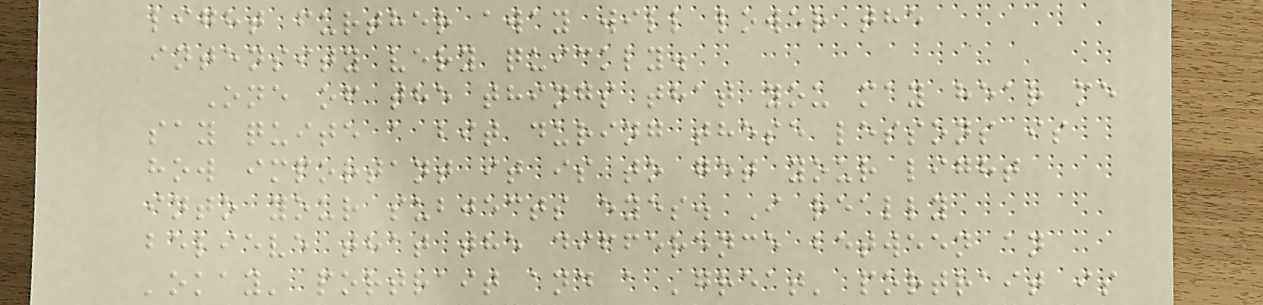light further away will lower the
intensity very quickly.
One of the things that you may hear me
say quite a bit during these lessons is
how important it is to get your light
into your subjects eyes. I really
believe that the difference between an
'okay' portrait and a 'great' portrait is
